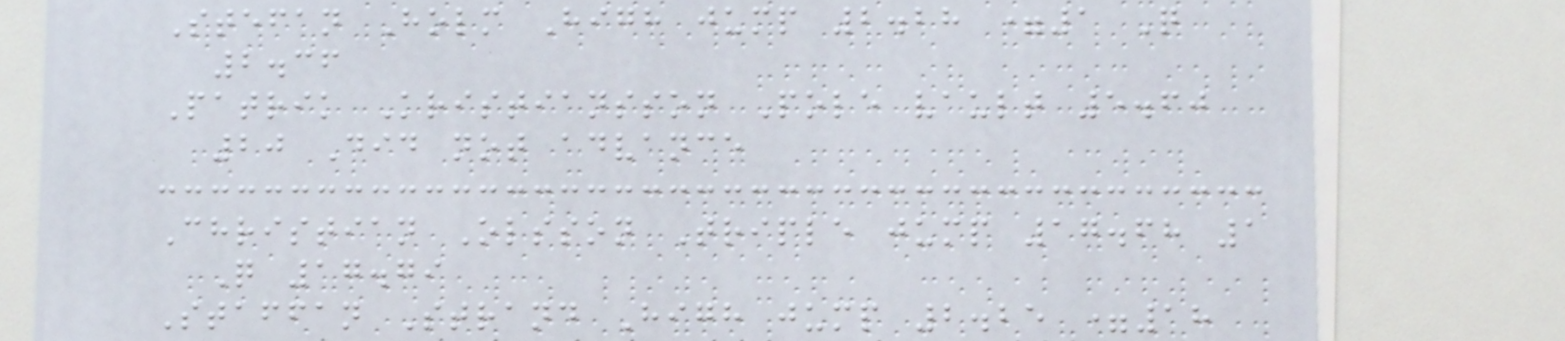Stefan Holm High jump 2.28 =1 Q
2.36
Patrik Kristiansson Pole vault 5.60
20 Did not advance
Christian Olsson Triple jump 17.68 1
Q 17.79
Staffan Strand High jump 2.25 =18
